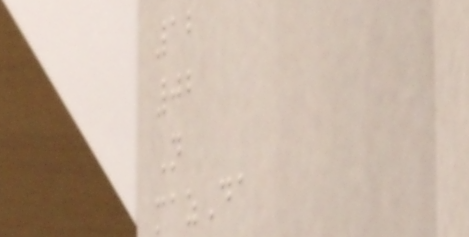12
02
N
mazDa
